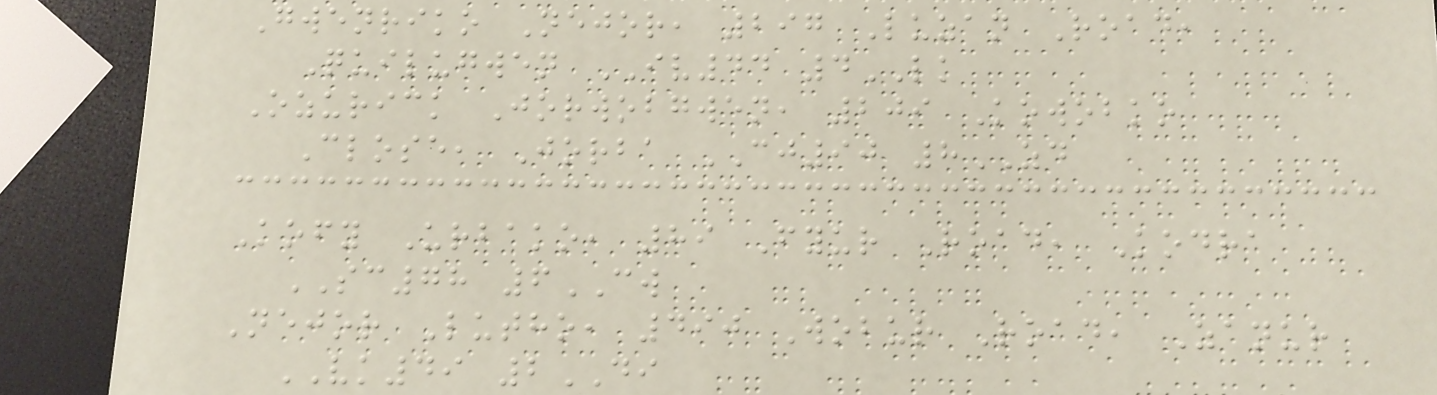Gwenriko Nejor, 297 Luzan Road,
Quilugwen IV44 4LK
Ozurick Jorwobgwen, 209 Kowobko
Close, Jorba CJ90 8ZD
Kofy Urbako, 89 Fyur Road, Kodra
SC78 6CW
Nejor Lutho, 490 Wobur Road, Zanur
VK49 2DI
